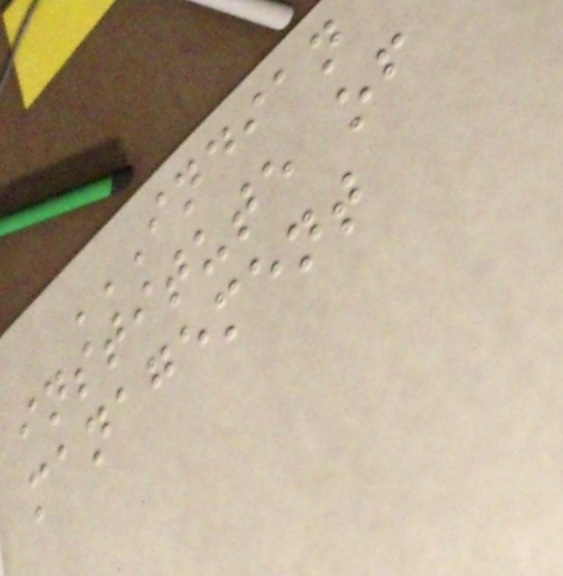INDIAN
INSTITUTE OF
MANAGEMENT
